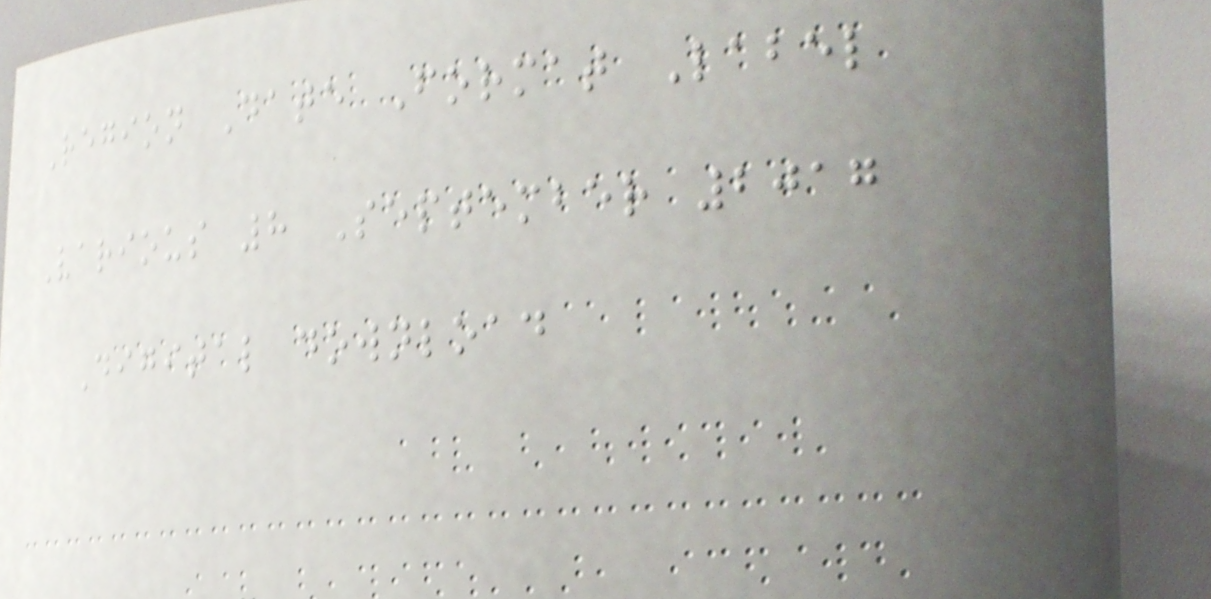Region Date Format Label
Various 8 September 2017
Digital download
